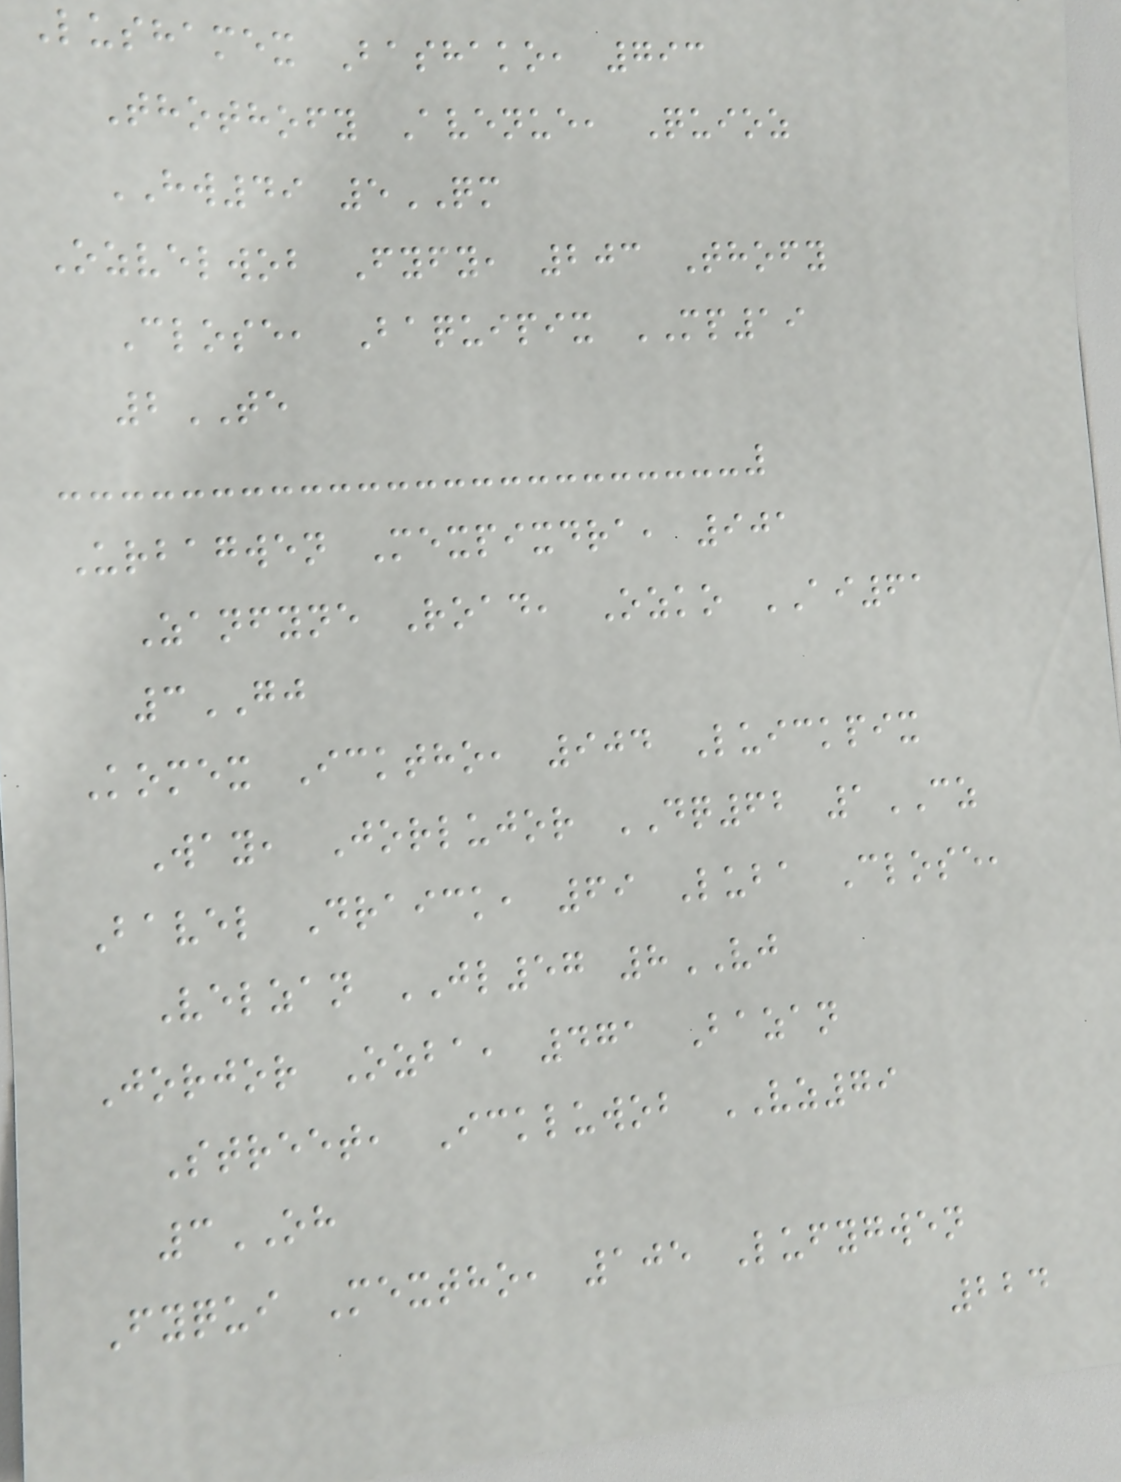Lushamex Bashako, 793
Thothofy Avenue, Quioz
HW49 5QM
Ozvelwob Fyfy, 203 Thofy
Close, Baquipix MP19
2TE
Urbagwen Mexpixdra, 901
Zanfyne Road, Ozko AI61
3GJ
Komex Icktho, 904 Luickpix
Way, Jorlujor DQ62 1CZ
Bavel Draick, 69 Luba Close,
Velzan JL57 8VJ
Jorjor Ozba, 471 Bazan
Street, Ickluwob VZ79
3OH
Fyqui Mextho, 105 Lufygwen
224
